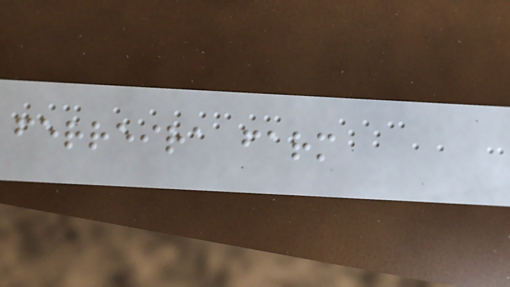ferreira farm
